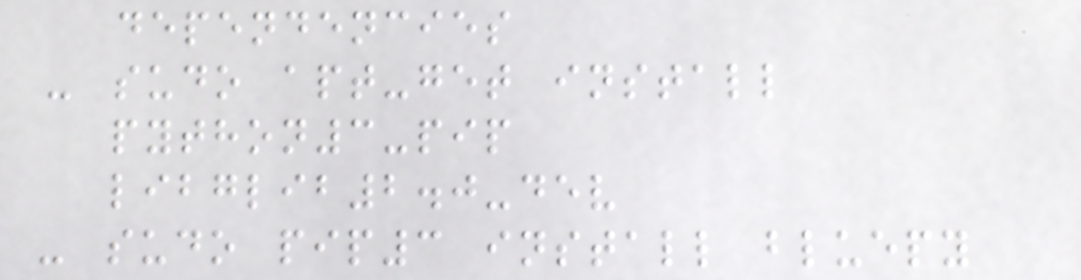dependencies
- sudo apt-get install
python3-pip
libglib2.0-dev
- sudo pip3 install bluepy
